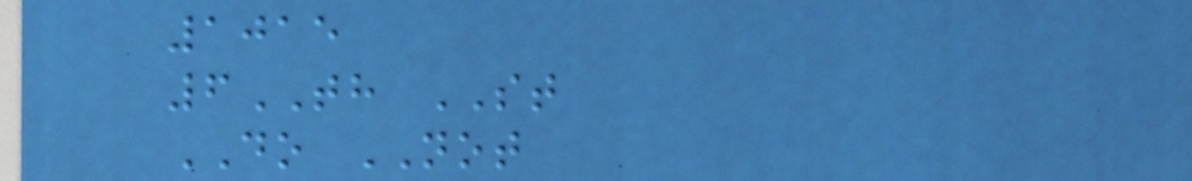1015
6TH ST
DO NOT
